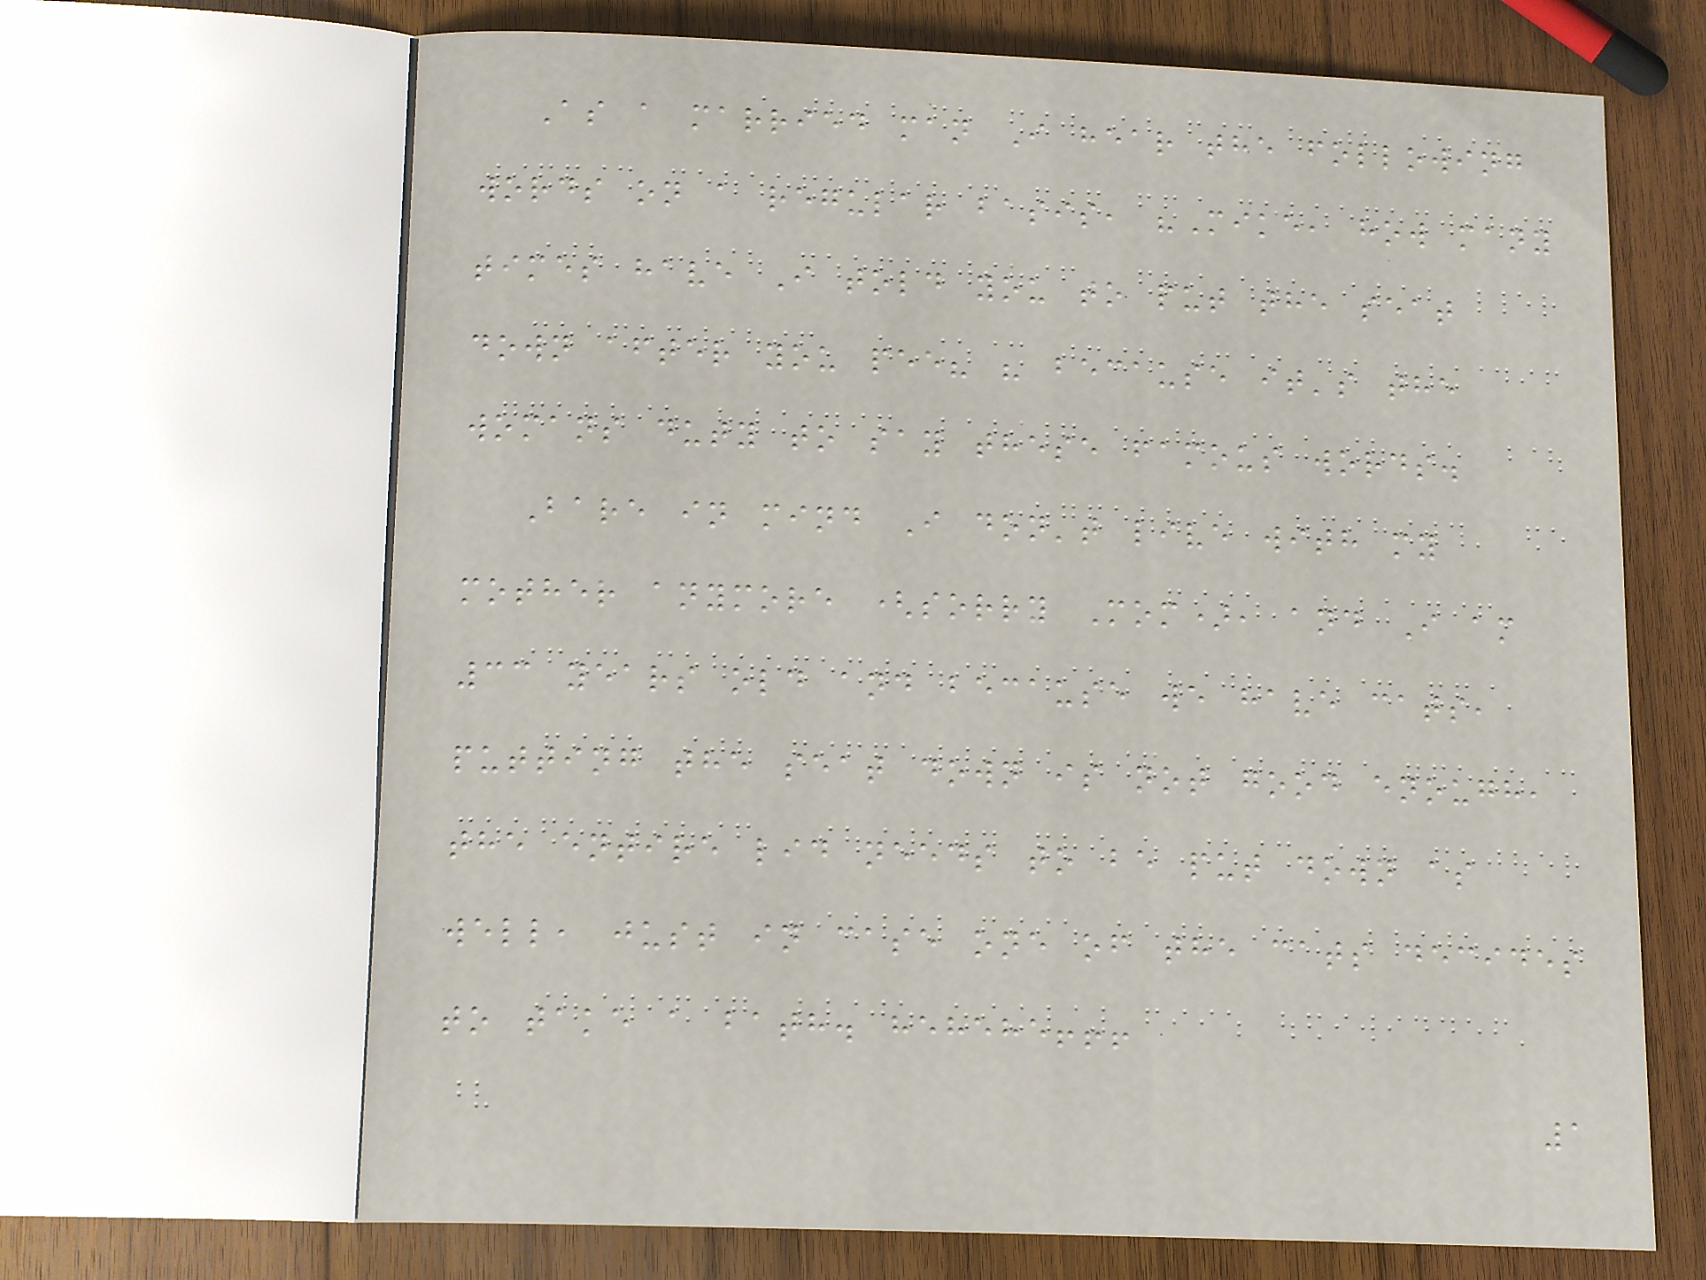As a married man I hear the following
words on a regular basis, "Mike, how many
times have I told you to put the seat
down after you pee? " because it's the
womans duty to say these famous words.
Bare in mind I don't live with my
mother anymore (sorry Mom), and I am
33 years old and because we have cats,
putting the seat down is not good enough,
the entire lid needs to be put down as
well, just in case one of the cats decides
to take a bath. hehehe!!!
1
